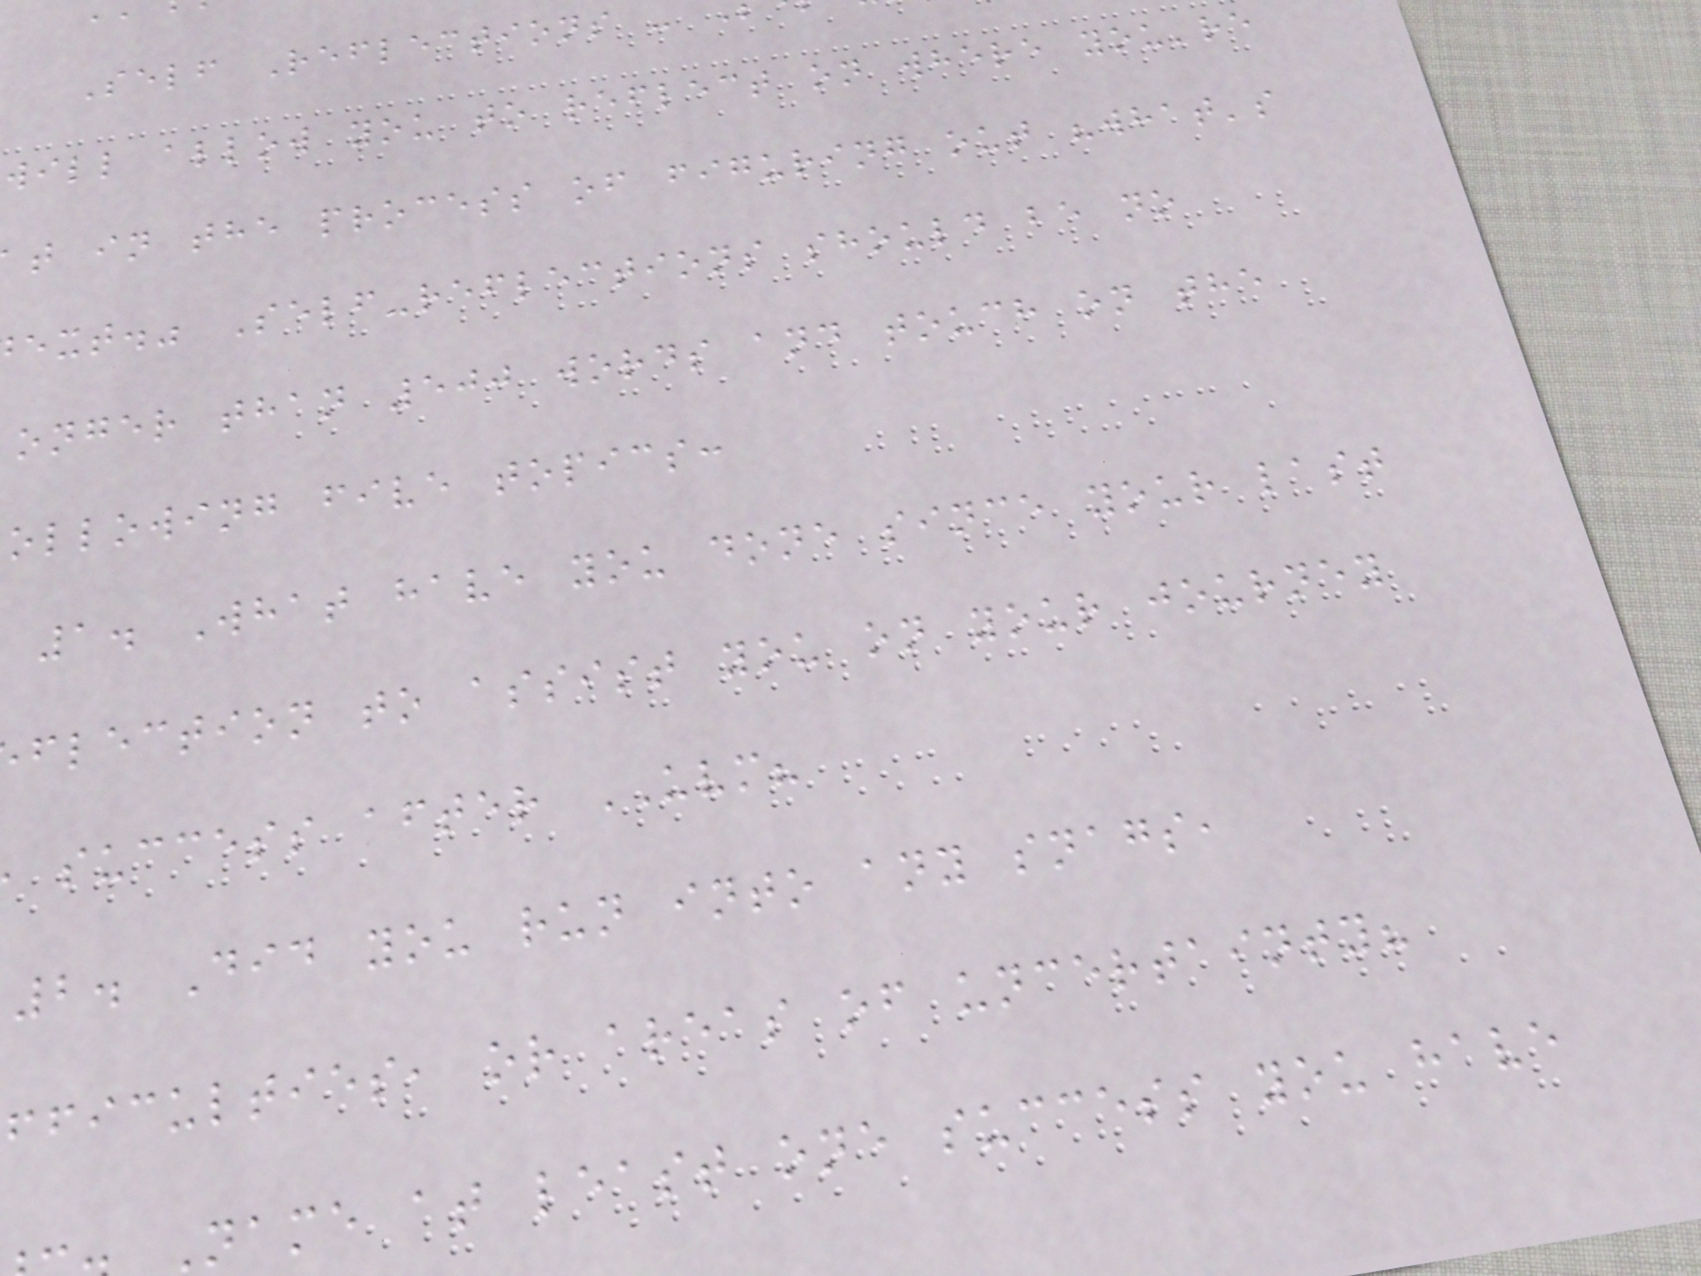Self Reflections -
will allow you to reflect on where you're
t in the process of figuring out "what's
ext." Self-reflections should be no
onger than 500 words and touch on the
ollowing five topics:
1. What have you done since your last
flection to assist you on your journey
success after UVM?
2. Did you run into any snags,
fficulties, or areas of uncertainty?
Name at least one success you have
